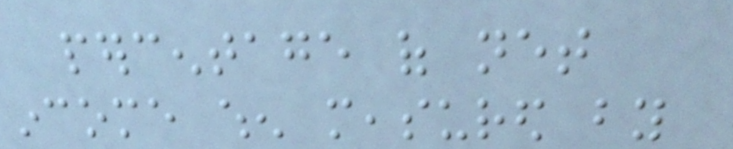percentage of net
income when measured by
